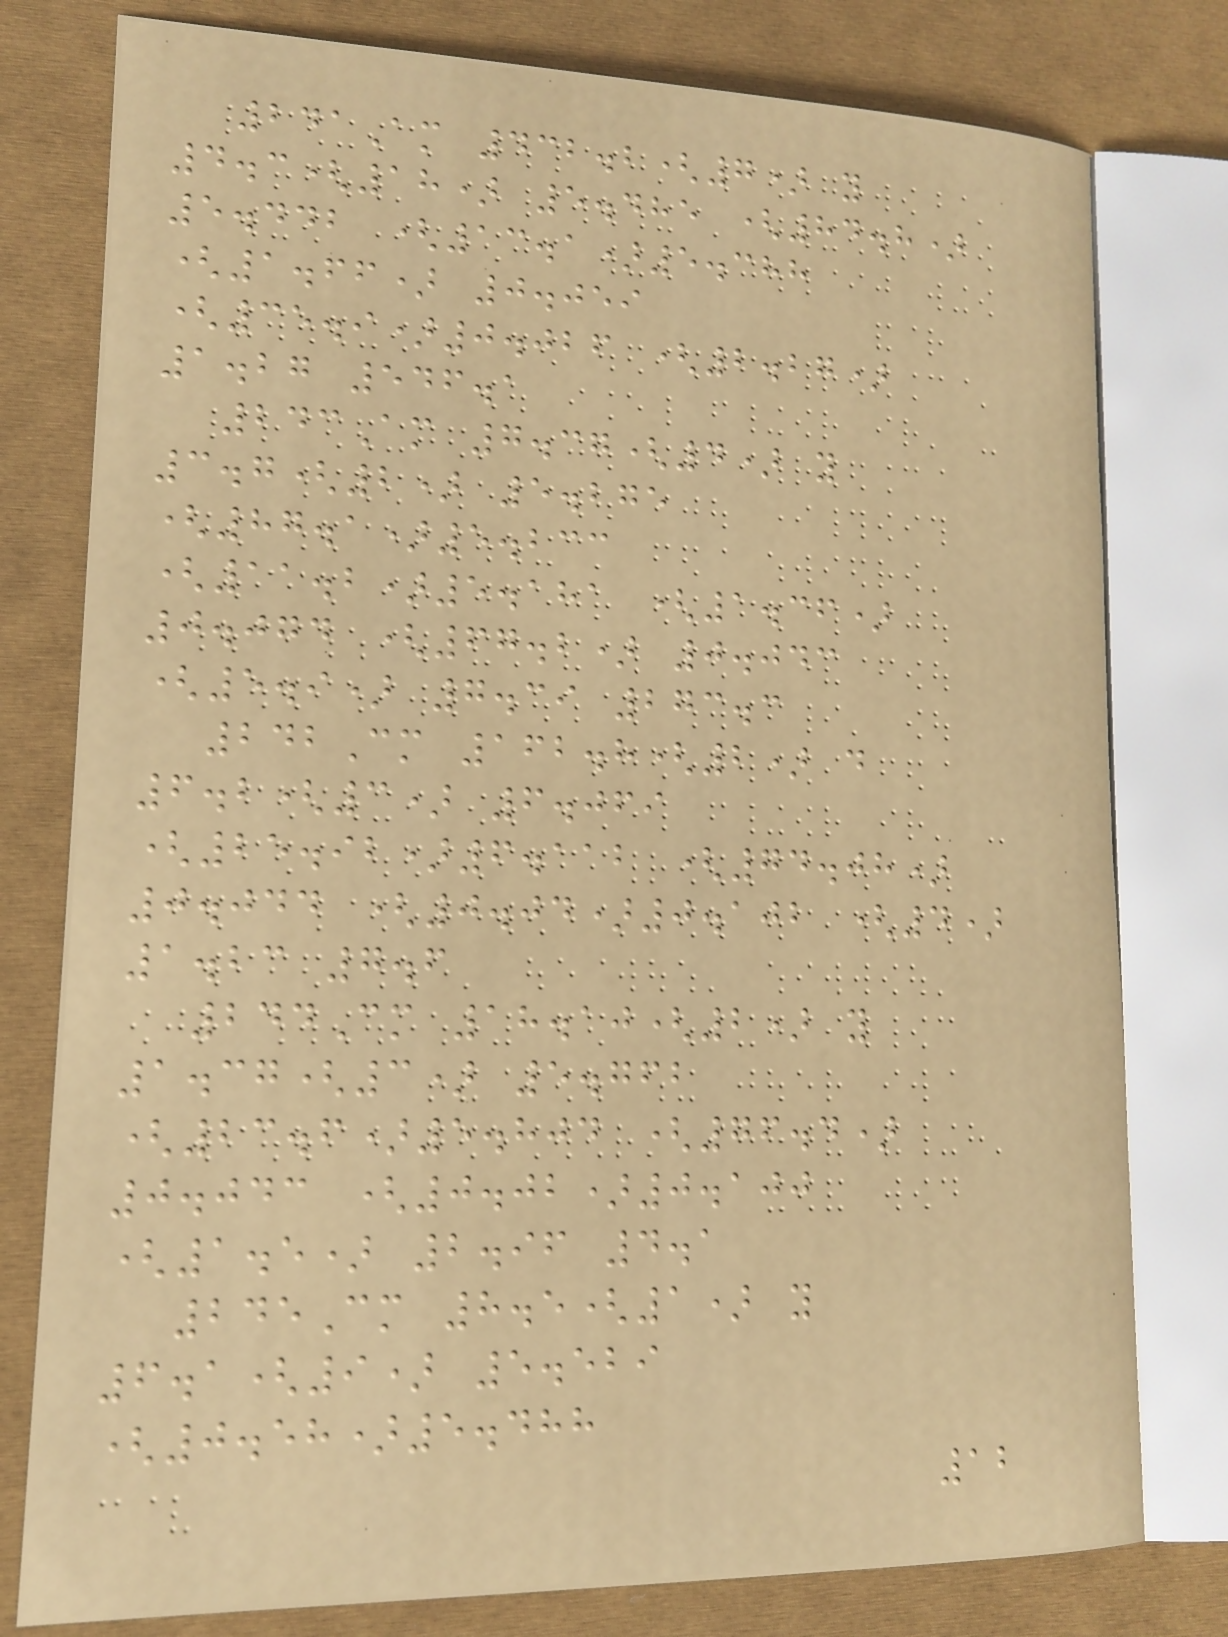241Am 432.2(7) y
4.3(18) 5.485 (84.8)
5.442 (13.1)5.388
(1.66) 0.059
(35.9)0.026 (2.27)
1.27 546.1
243Am 7.37(4) y
3.7(2) 5.275
(87.1)5.233
(11.2)5.181 (1.36)
0.074 (67.2) 0.043
(5.9) 7.39 273.3
242Cm 162.8(2) d
6.2(3) 6.069
(25.92)6.112 (74.08)
0.044 (0.04)0.102 (4)
1.23 7.6
244Cm 18.10(2) y
1.37(3) 5.762
(23.6)5.804 (76.4)
0.043 (0.02)0.100
(1.5) 2.96 4.1
245Cm 8.5(1) y
6.1(9) 5.529
(0.58)5.488
12
